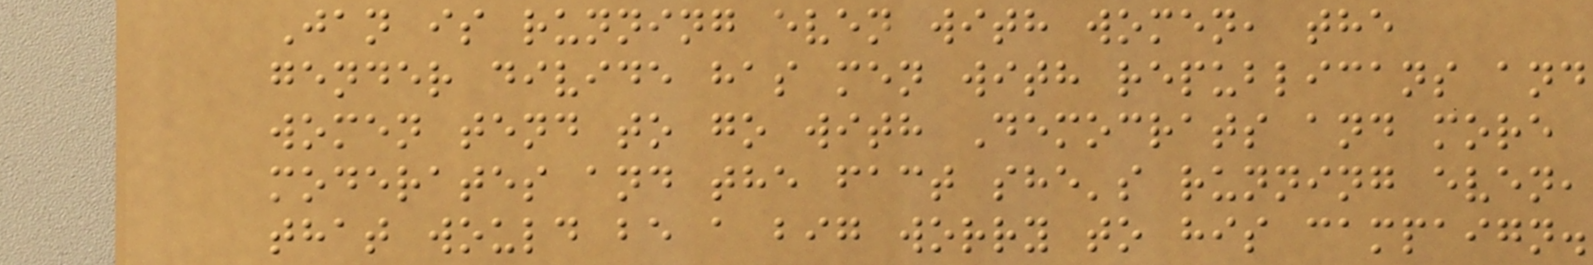Jan is running even with women, the
gender divide has men with republicans and
women tend to go with Democrats and more
moderates and the fact she's running even,
that would be a big worry to his campaign.
